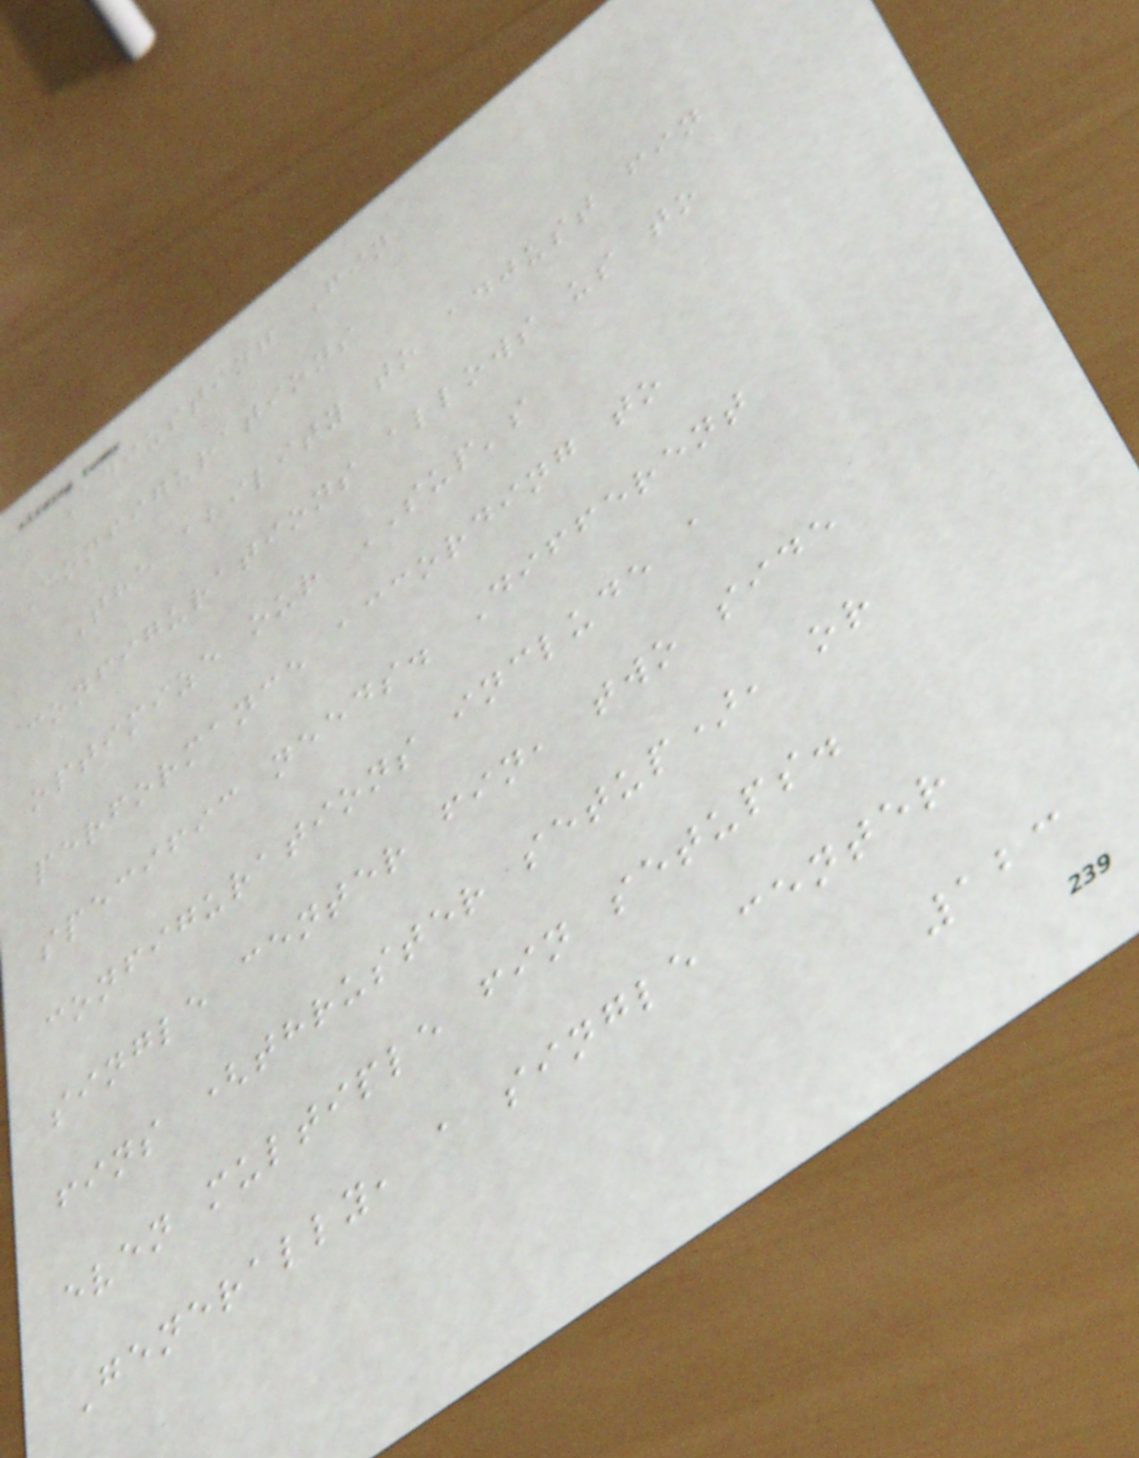Adjusting Fin
Configurations
The ability to adjust fin
configurations allows us to
optimize our SUP's
performance according to
specific needs. Different
configurations include a
single center fin, two side
fins (thruster setup), or
even multiple fin setups.
Generally, a single center
123
